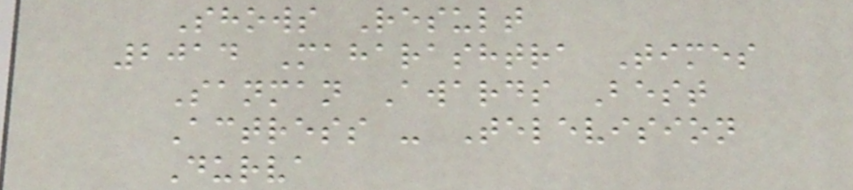Shows Result
2014 Maharashtra Times
Sanman Awards Best
Actress - Television
Durva
